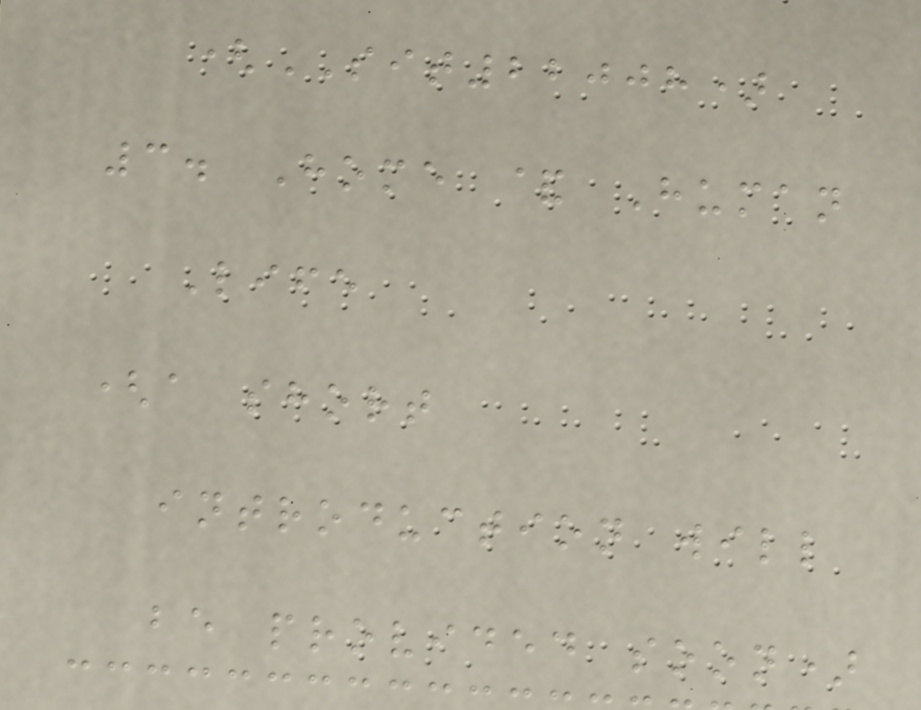(SIT22008)
3. Home & Human
Life
(a short
introduction will
be provided soon)
